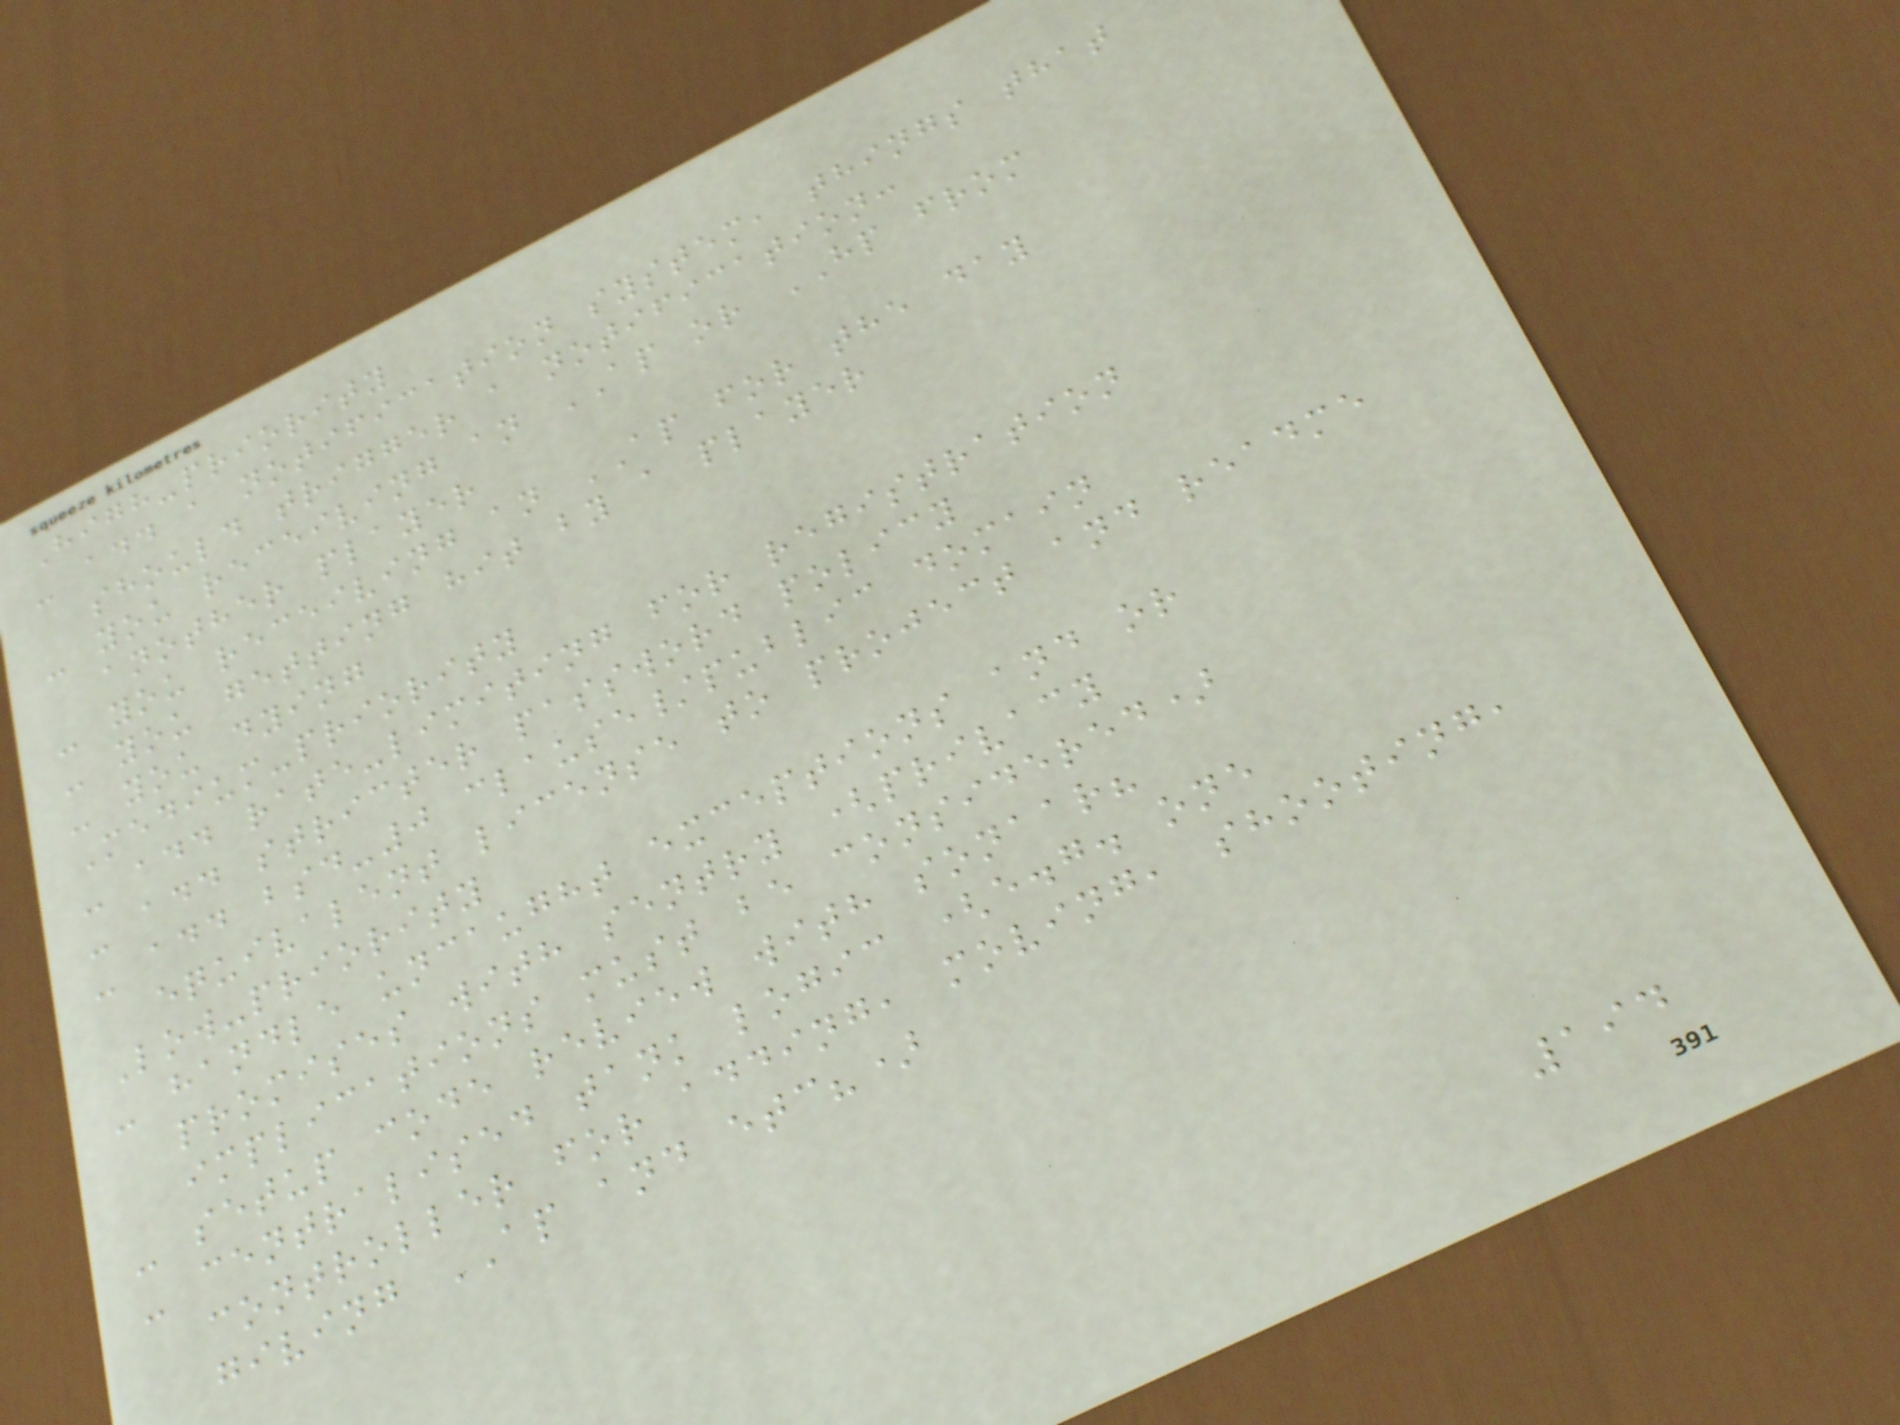High-priority
- add a notification system, things that
should trigger a notification:
- you receiving an AP or HP from
another player
- you receiving an AP for the day
- you getting hit by a player
- you dying
Medium-priority
- add rate-limiting for registration
- add stricter password policy
- add bsd-0 clause/public domain
equivalent license to project and readme
Low-priority
- handle uncaught exceptions and or
promises with sentry (privacy
implications must be considered)
- setup code review with sonaar?
- centralised tank logic (e.g. one
controller for adding, moving, shooting,
giving AP and etc?)
194
